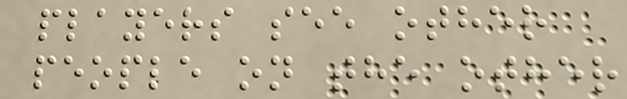players see other
people on the other
